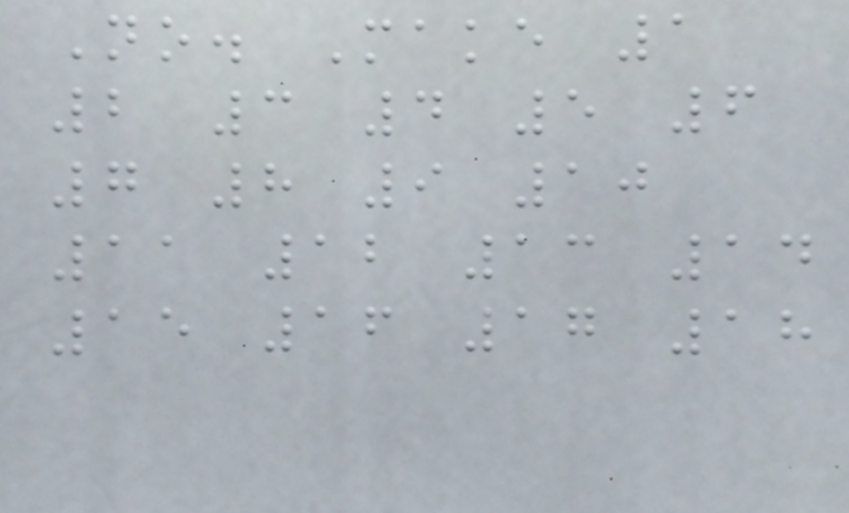No. Make 1
2 3 4 5 6
7 8 9 10
11 12 13 14
15 16 17 18
